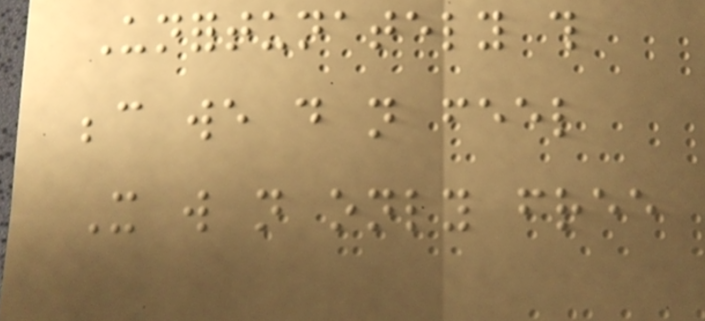Unfortunately this
because we do not feel
It will not only free
